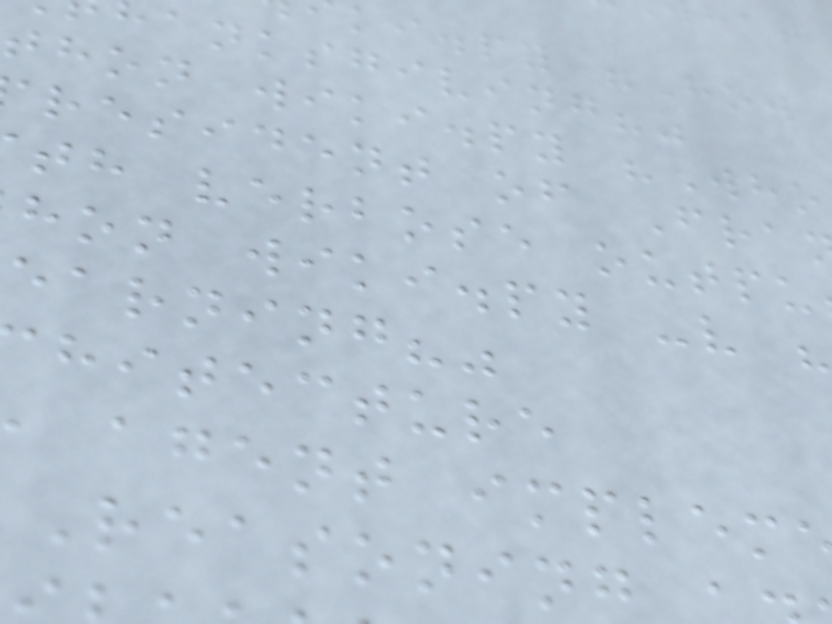ki.py "How
anksgiving?"
thon wiki.py "Who
resident of Fra
th verbose outpu
hon wiki.py -v
earning?"
hitecture
agent implem
Reasoning
